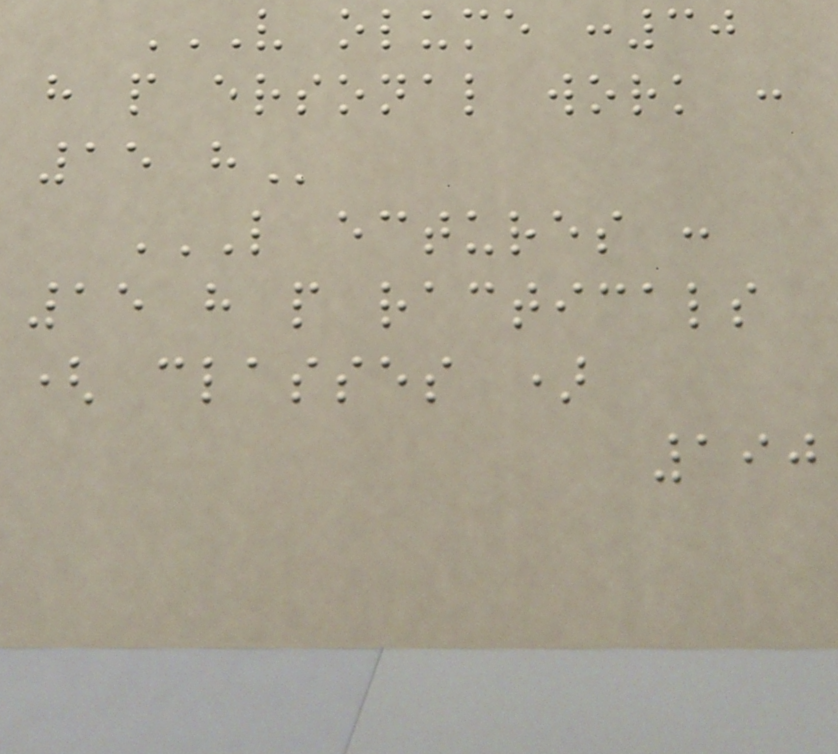V OLUME :30
H P ERSONAL WORK :
15 H
L ECTURES :
15 H P RACTICALS
( CLASSES )
190
